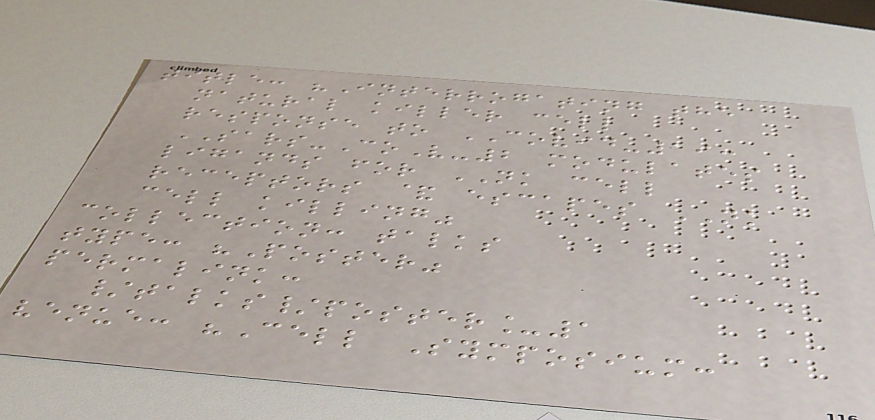title: "Interrogating the
natural killer cell
response to COVID-19:
SARS-CoV-2 modulates
ligands for NK cell
receptors & escapes NK
cell killing"
collection: talks
type: "Poster"
permalink:
/talks/poster_1
venue: "Cell Symposium:
